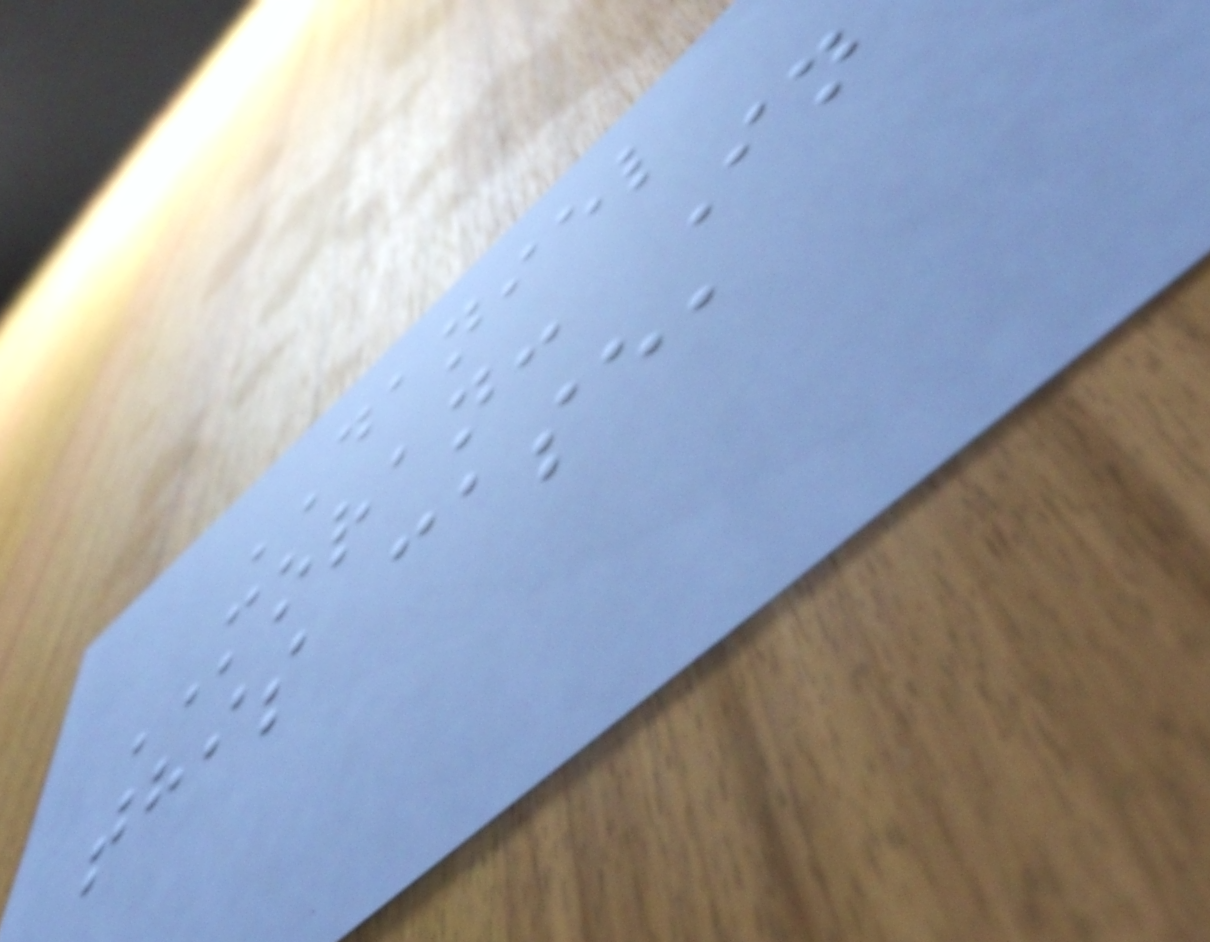DANIEL
MORAN: In
this case,
